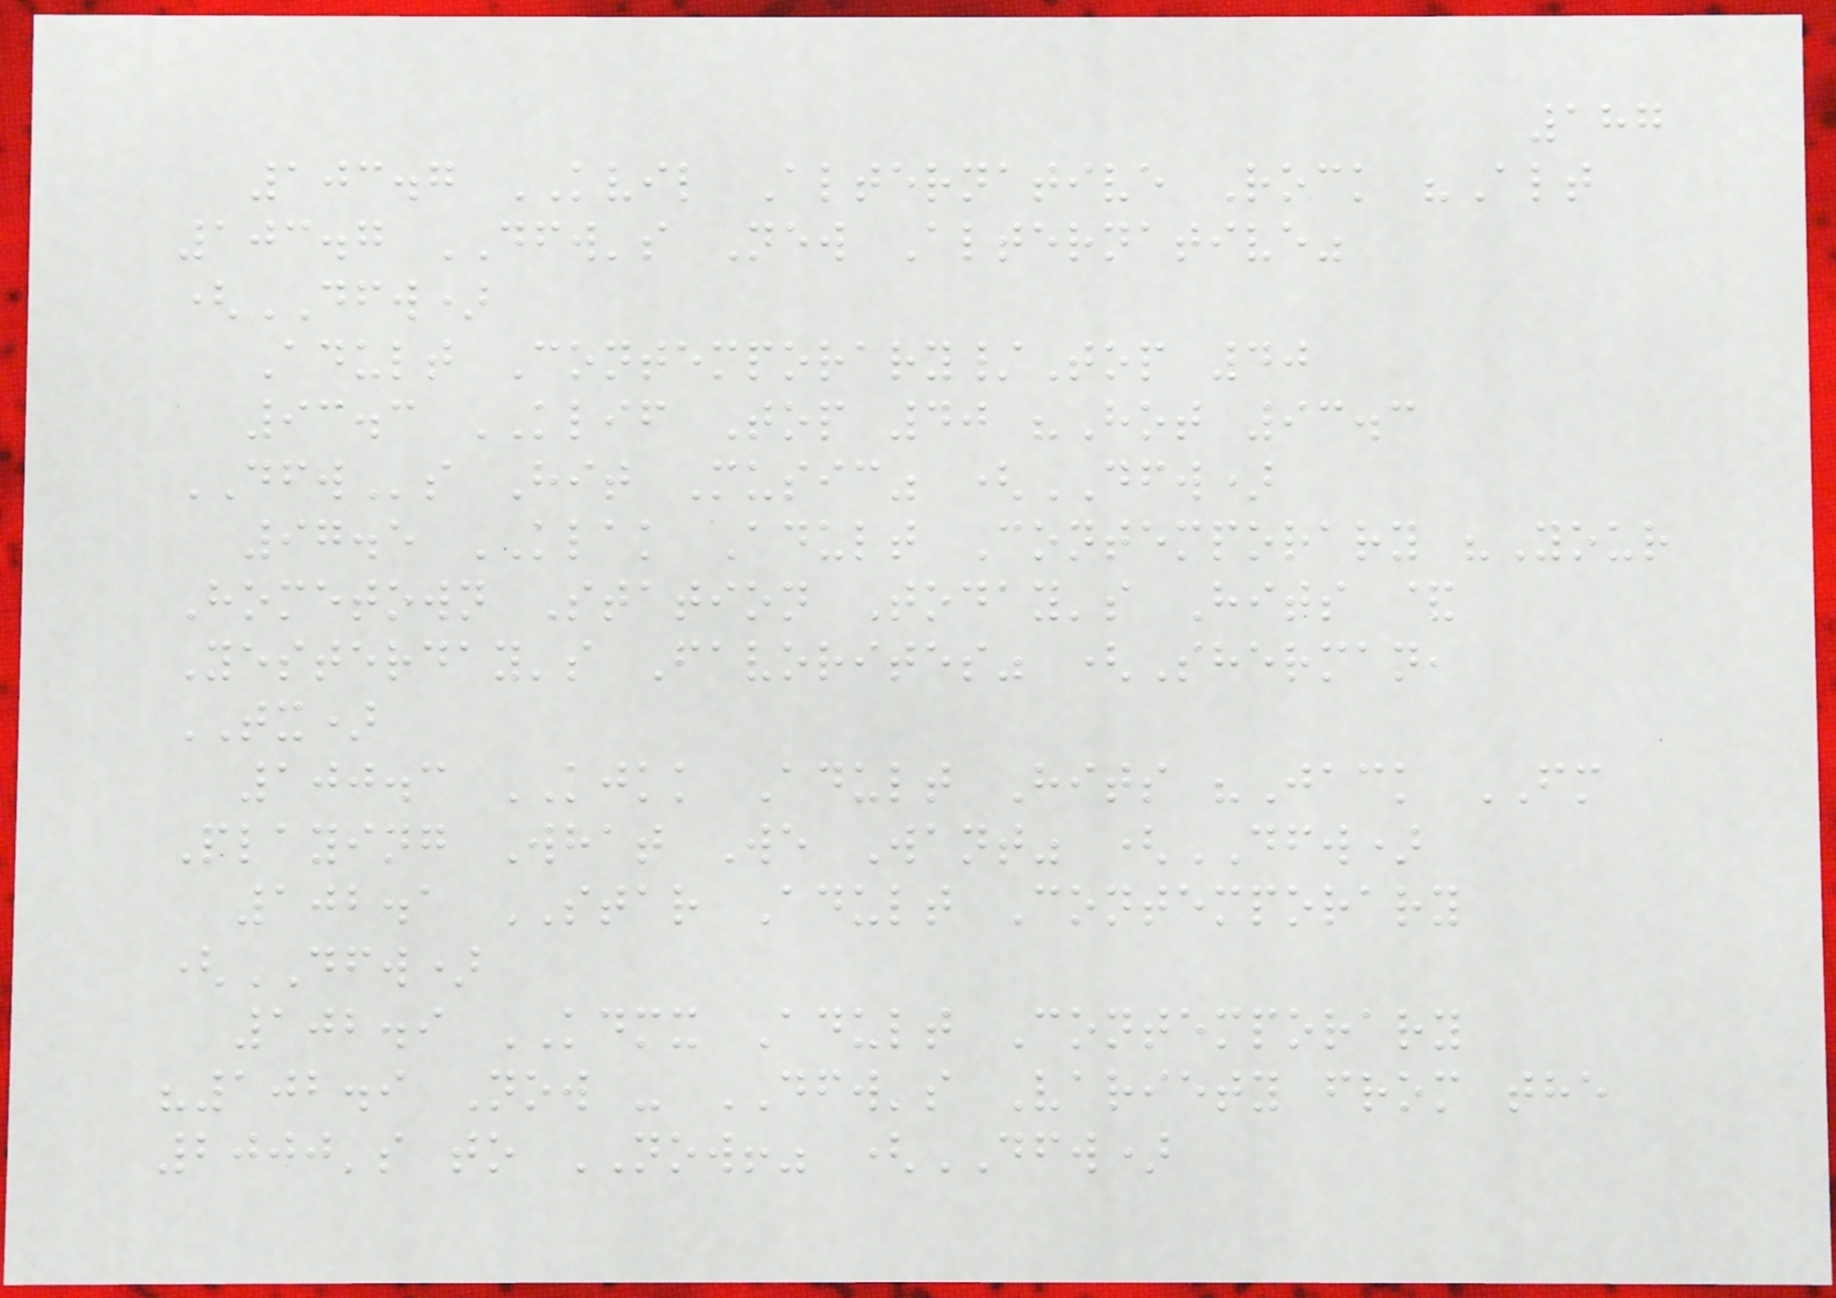187
103.7 KVIL Alternative Rock "Alt
103.7 DFW's New Alternative"
(DFW)
Adult Contemporary/Top 40
93.3 KLIF Top 40 "Hot 93.3
DFWs Hit Music" (DFW)
97.5 KLAK Adult Contemporary "Your
Hometown Station Today's Hits &
Yesterday's Favorites" (Sherman,
TX)
100.3 KJKK Adult Hits "Jack FM
Playing What We Want" (DFW)
102.1 STAR Adult Contemporary
(DFW)
102.9 KDMX Adult Contemporary
"102.9 Now - DFW's Variety from the
2000's to NOW!" (DFW)
